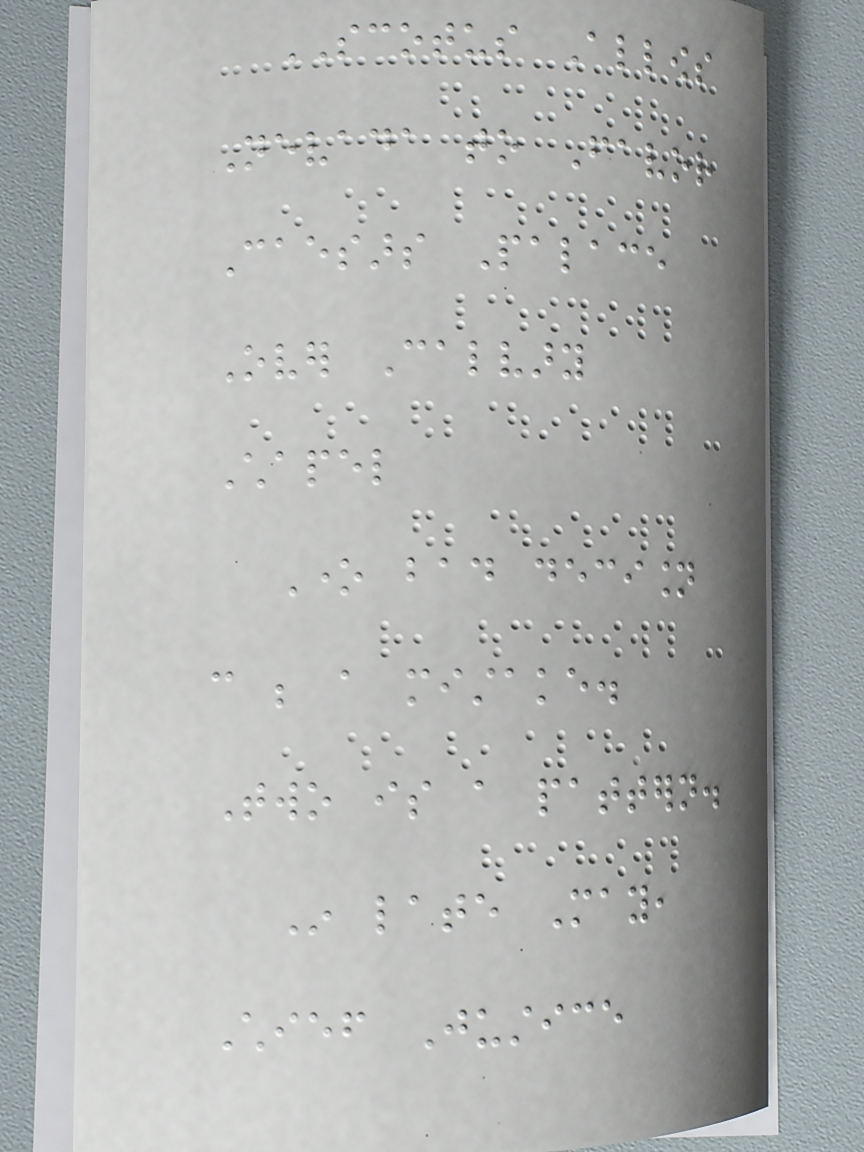SCOTUS Allows
Nevada to Favor
Caesars Palace
Over Calvary
Chapel
One bad decision
can be a mistake.
Two is a pattern.
In late May,
Chief Justice
